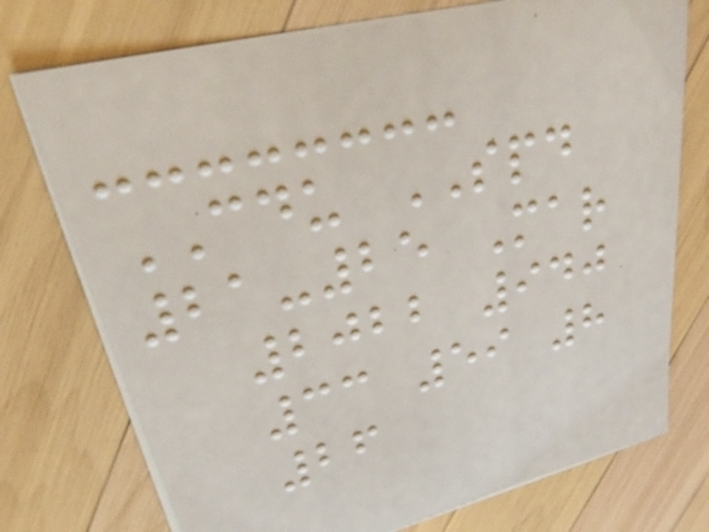CDU SPD
21-25 Mar
2022 940
33 59 8
26
